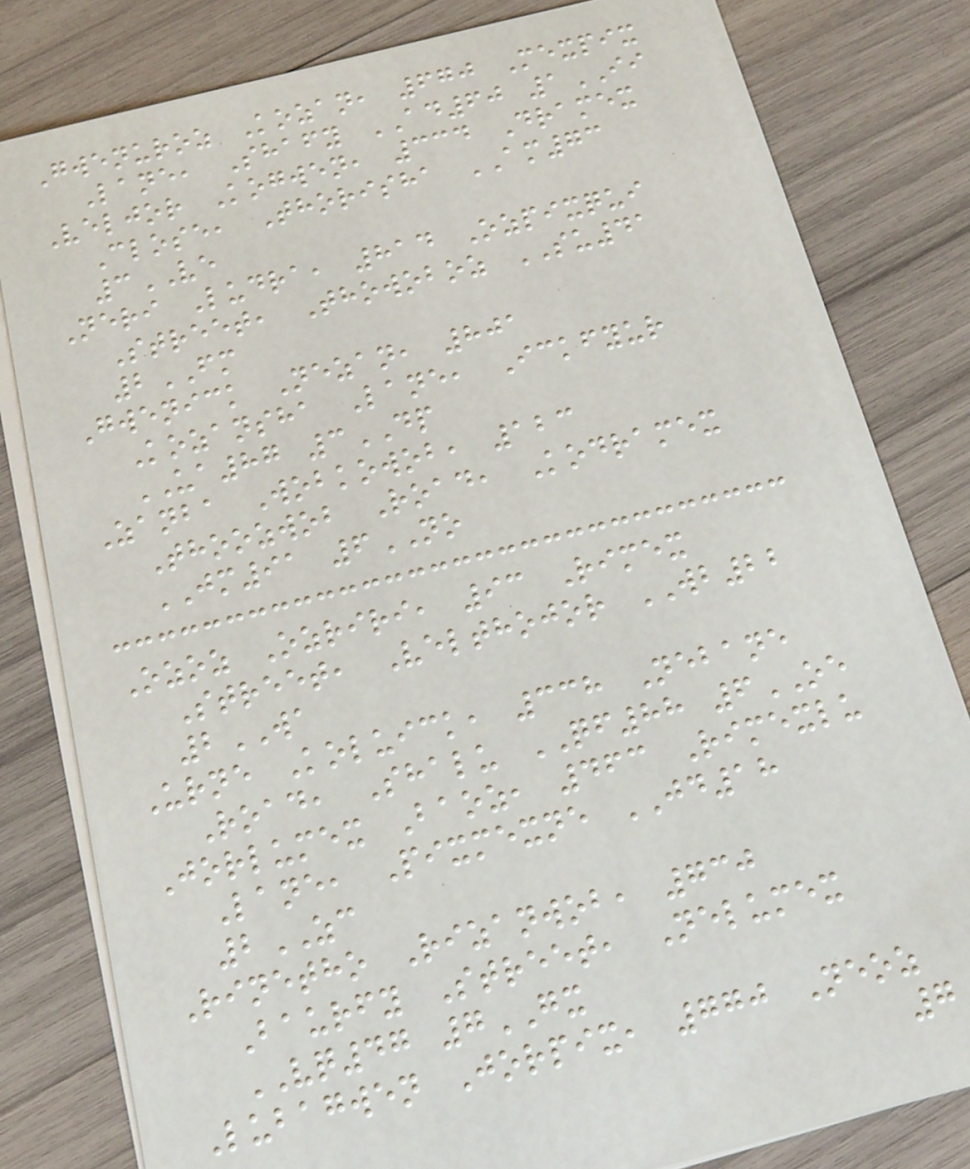Gwenuroz Kozan, 670 Mexpix
Lane, Shafy AD60 1II
Veljor Kogwen, 334 Dramex
Close, Thorisha AM73
3VE
Neri Ludra, 814 Ozpixqui
Street, Thowoboz SU41
2FM
Gwenick Nezan, 801
Kozansha Lane, Ickfyur
UA87 3DP
Zanba Wobkowob, 123
Thoozwob Road, Kodramex
JM91 6NO
Ozoz Ozriri, 93 Rimex
Street, Velthojor WB22
2WA
Urne Koluick, 338 Nebane
Road, Shalu QF88 6OE
Jorlumex Baoz, 463 Rimexlu
Lane, Pixmexne JD18
2ZC
Rinetho Rizanwob, 730
Baurfy Street, Nelumex
VQ47 7GX
Lubagwen Jorpix, 770 Neoz
7
